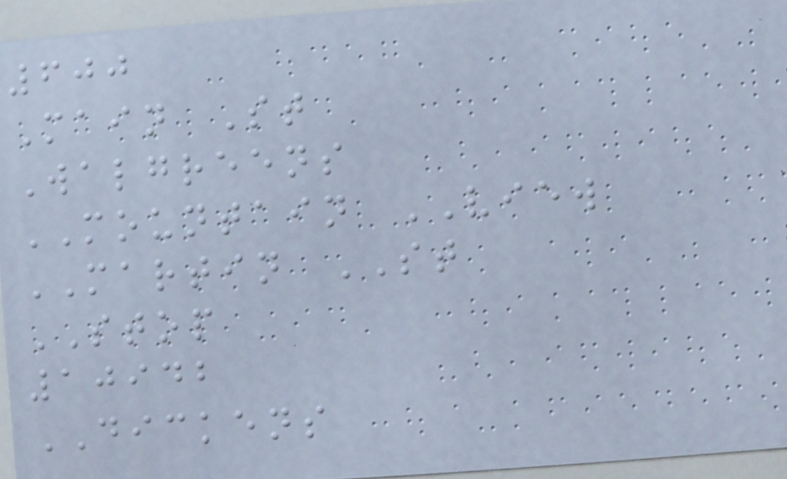600
Main St
Walgreens
MOUNTAIN VIEW
MARTIN ST
STOP
10942
DICKENS
